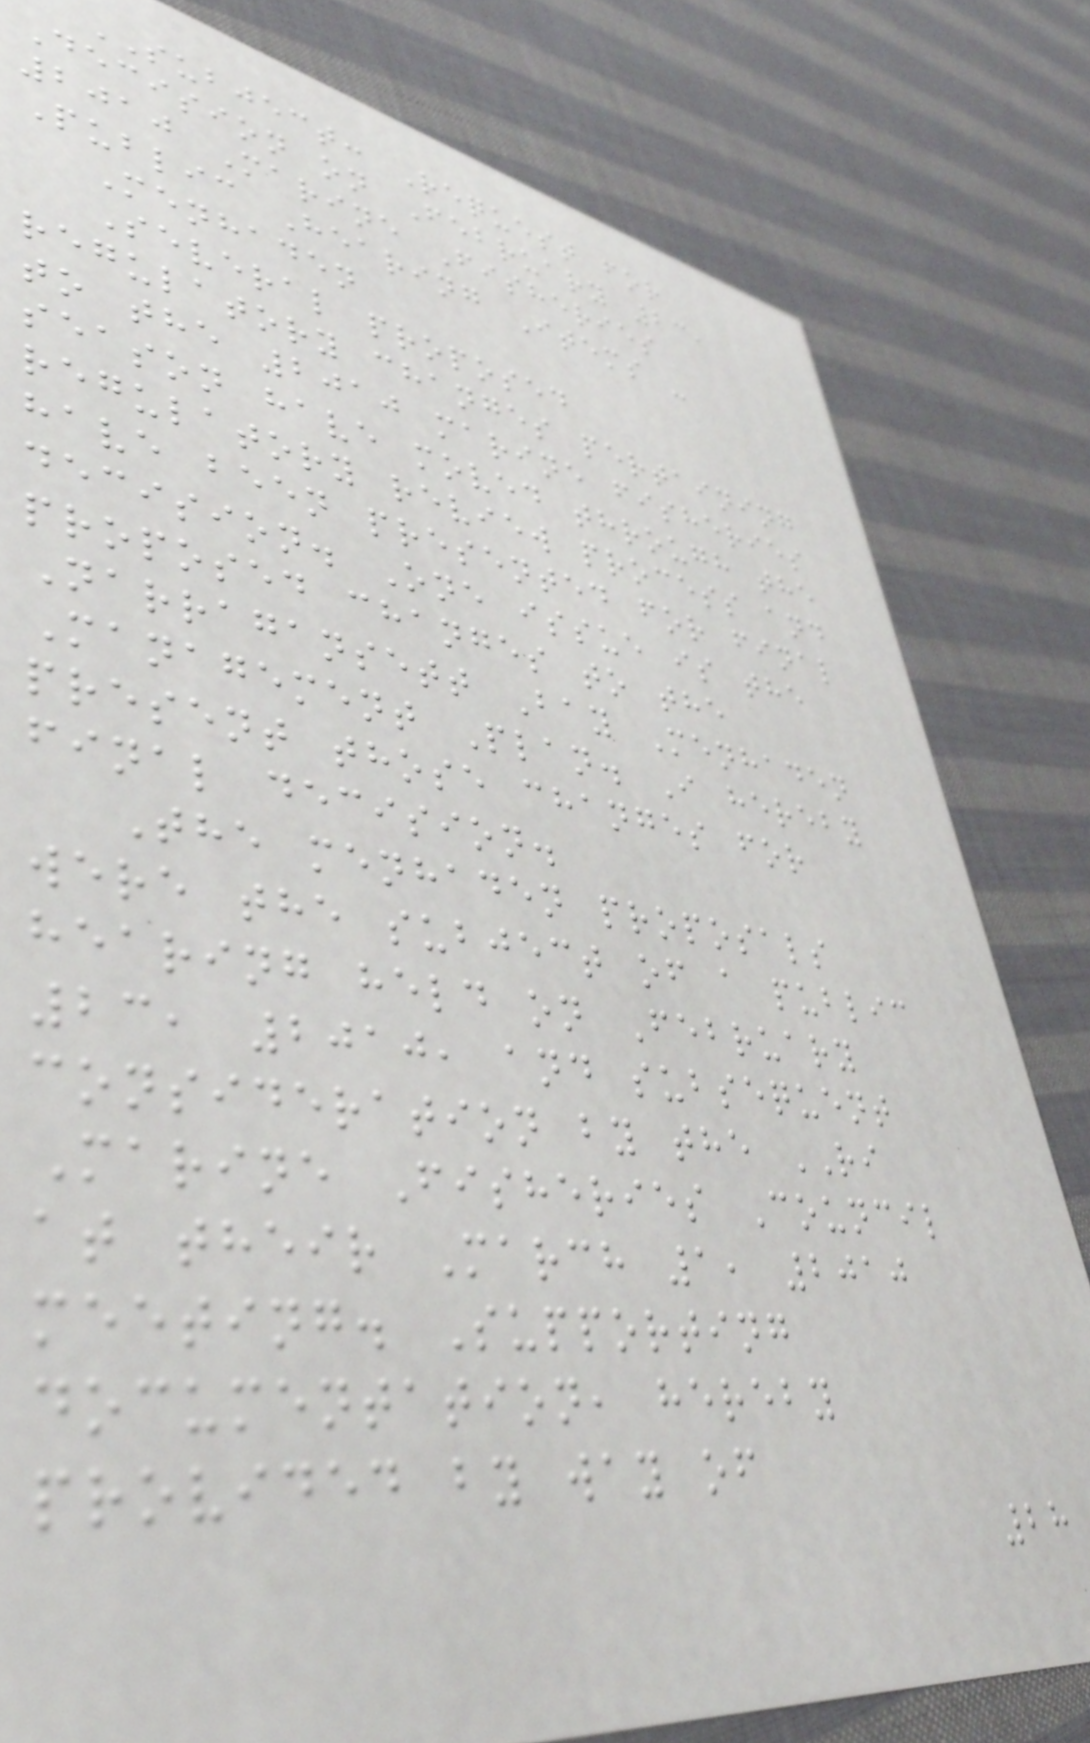SUBJECT: Request for
Decision on February 23,
2010 Marine Fisheries
Public Hearing Items -
Menhaden
Several proposed
regulatory changes pertaining
to the 2010 marine fisheries
season have moved through the
regulatory review process and
have been presented for final
decision. One issue is the
proposed changes to the
Narragansett Bay Menhaden
Management Plan. I hereby
present those changes for
final decision.
The menhaden proposals
were the subject of a public
hearing held on February
23, 2010, and subsequent
consideration by the RI
Marine Fisheries Council
at their March 1, 2010
meeting. Supporting
documentation, hereby
provided by way of
28
